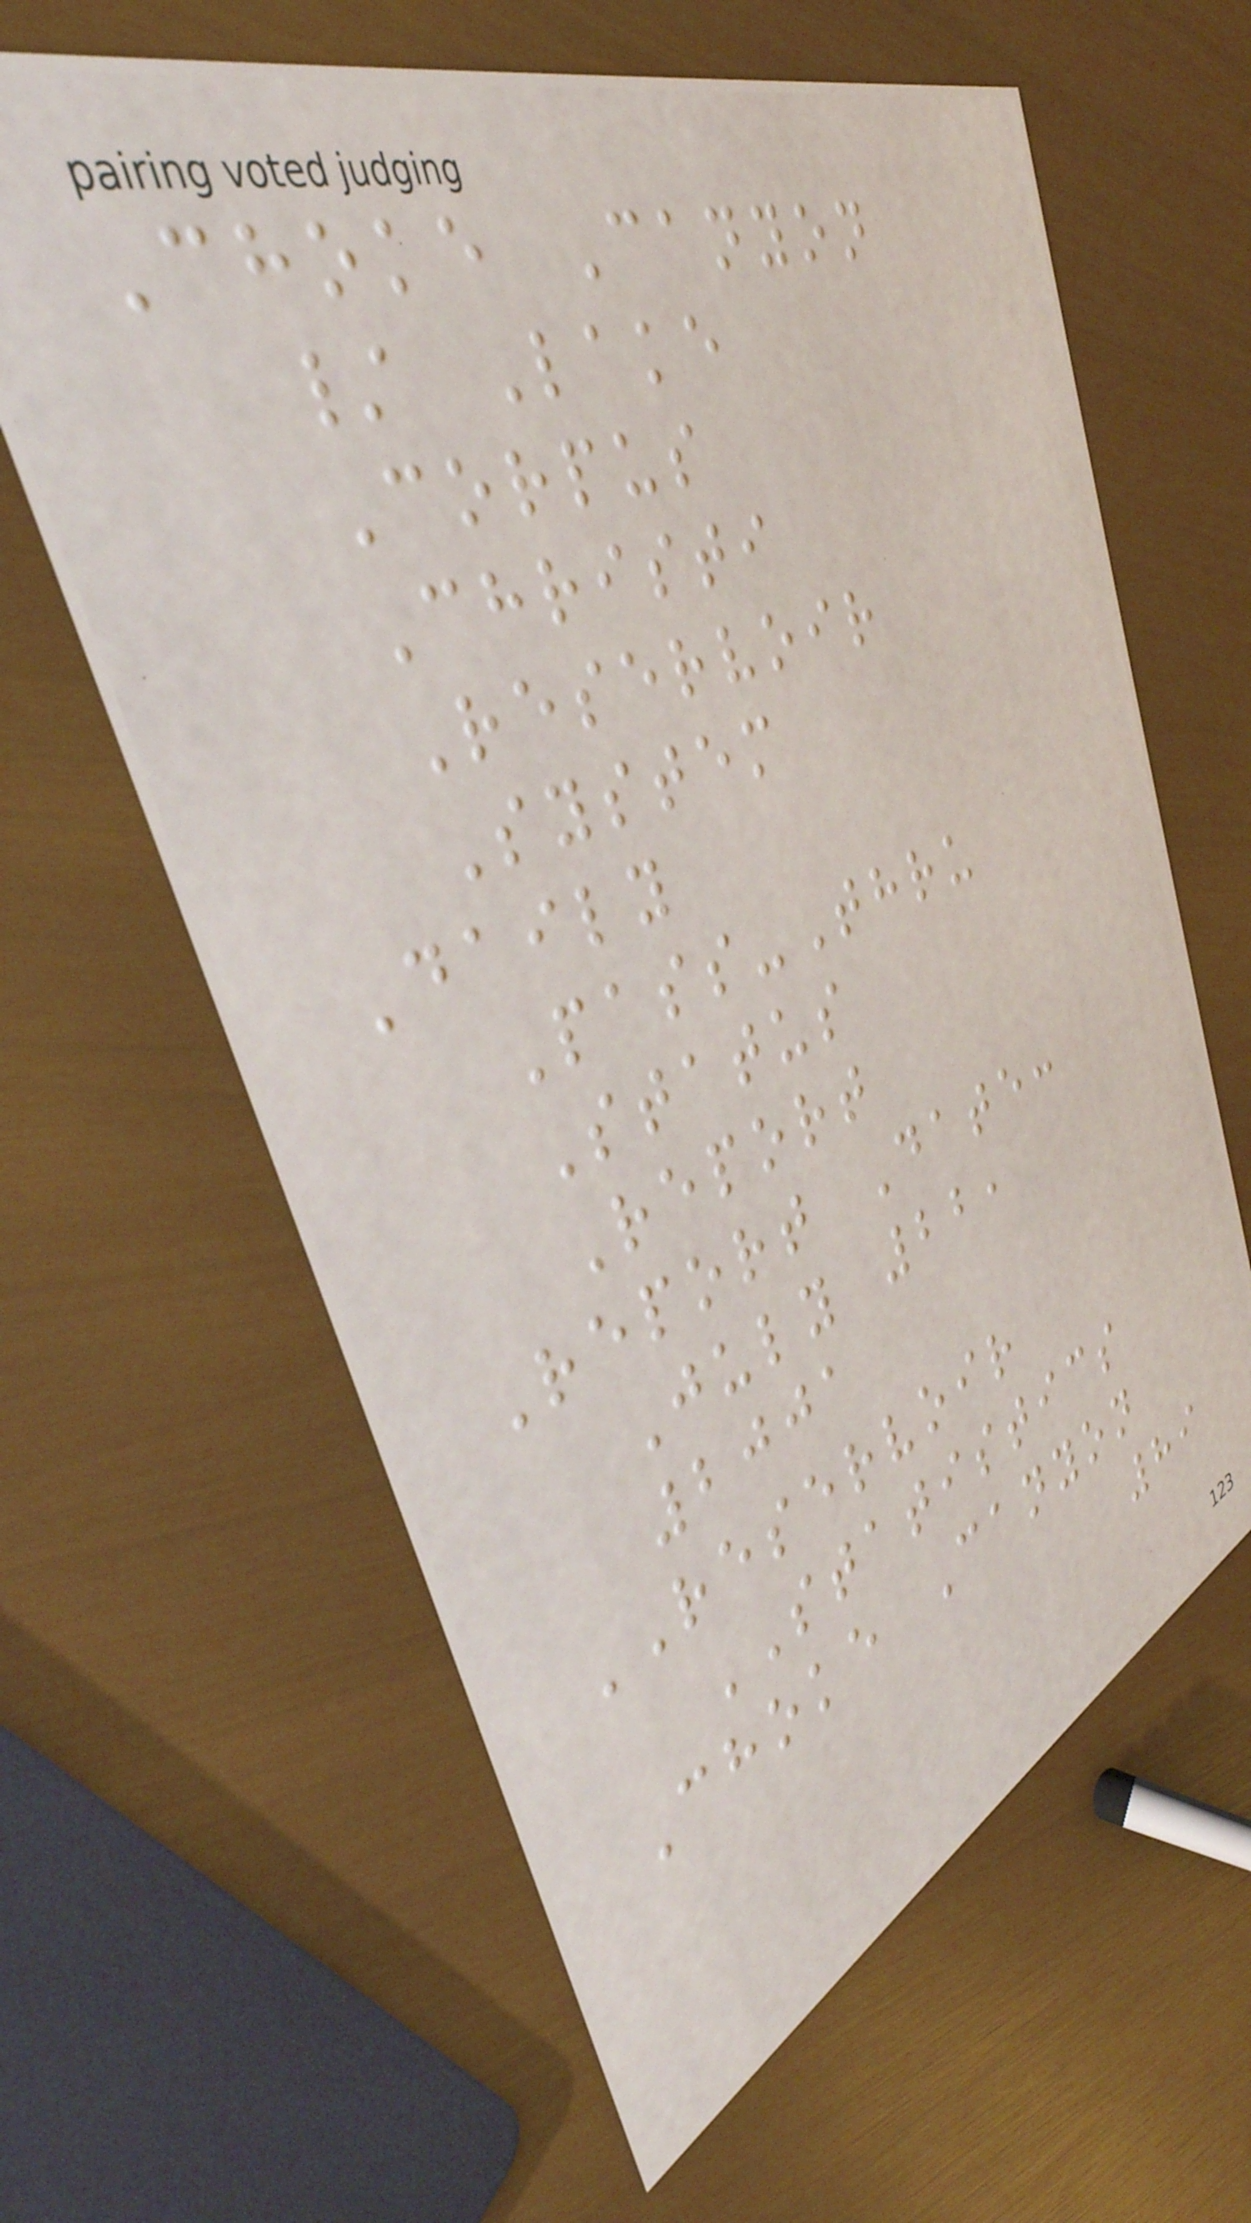Choke Canyon
/ Lake
Corpus
Christi
Reservoir
System
Daily
Pass-Thru
Status
Report
Report Date:
July 22,
2001
RESERVOIR
STATISTICS
Choke Canyon
89
